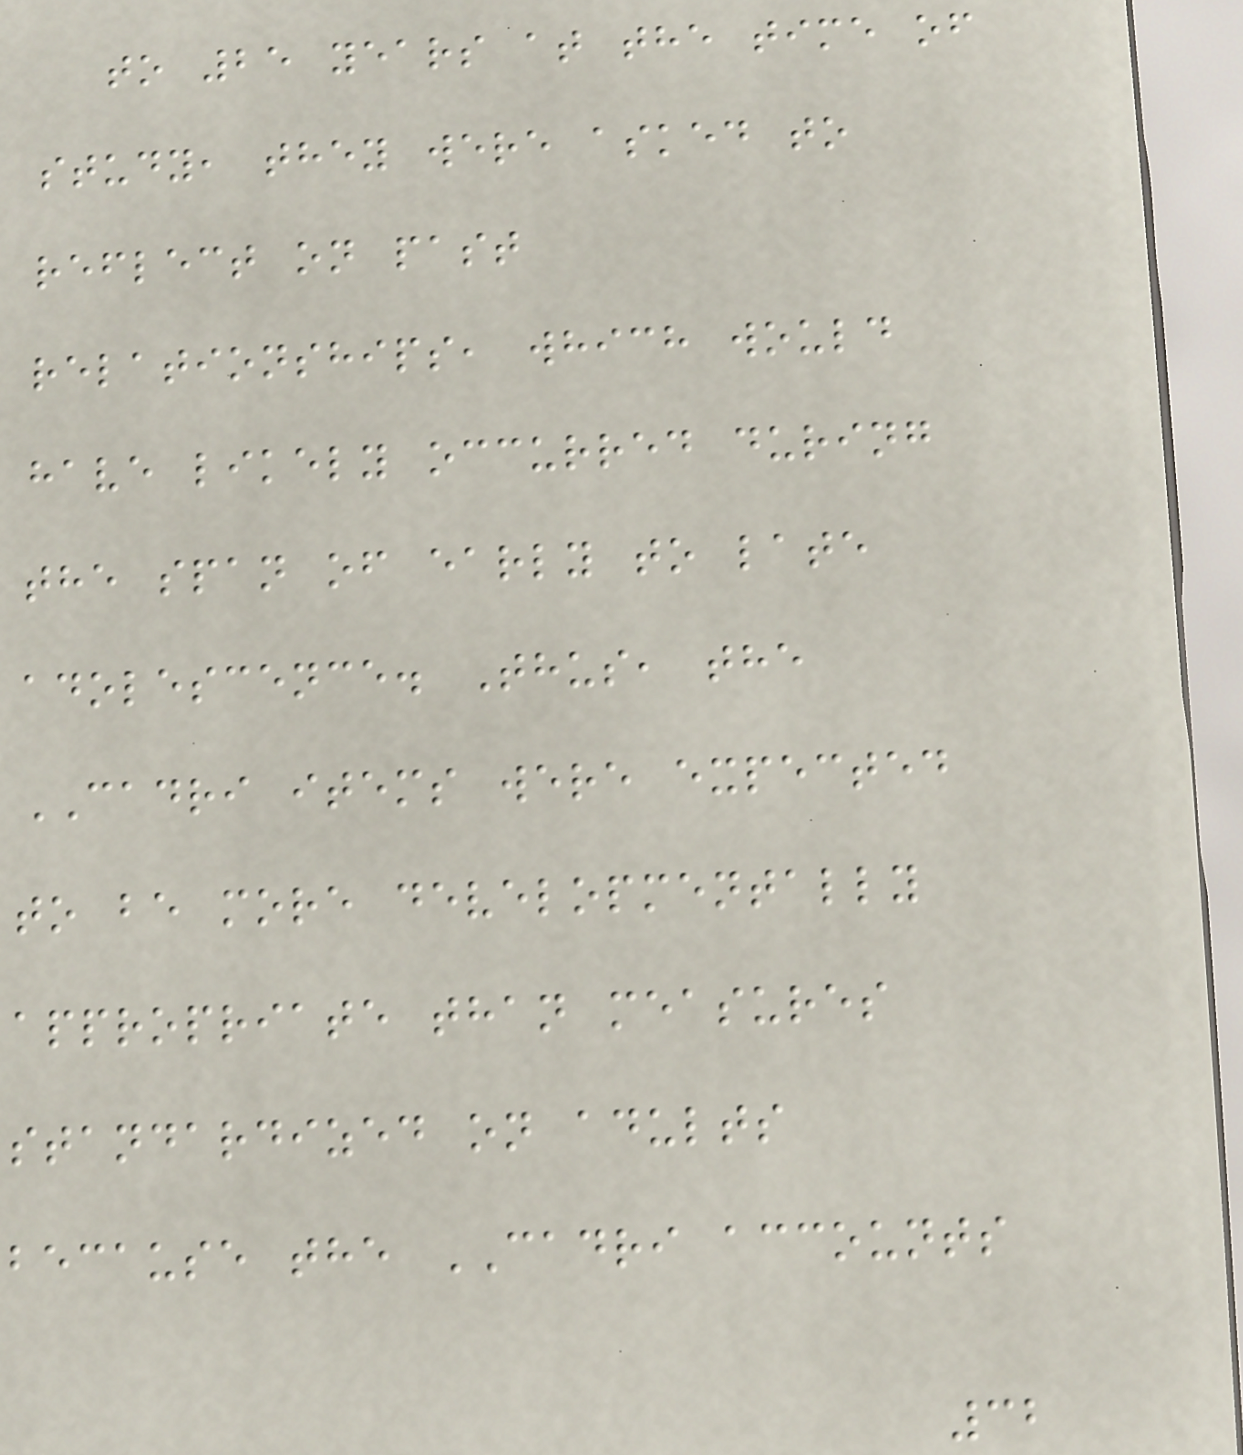to 25 years at the time of
study, they were asked to
reflect on past
relationships, which would
have likely occurred during
the span of early to late
adolescence. Thus, the
CADRI items were expected
to be more developmentally
appropriate than measures
standardized on adults
because the CADRI accounts
32
